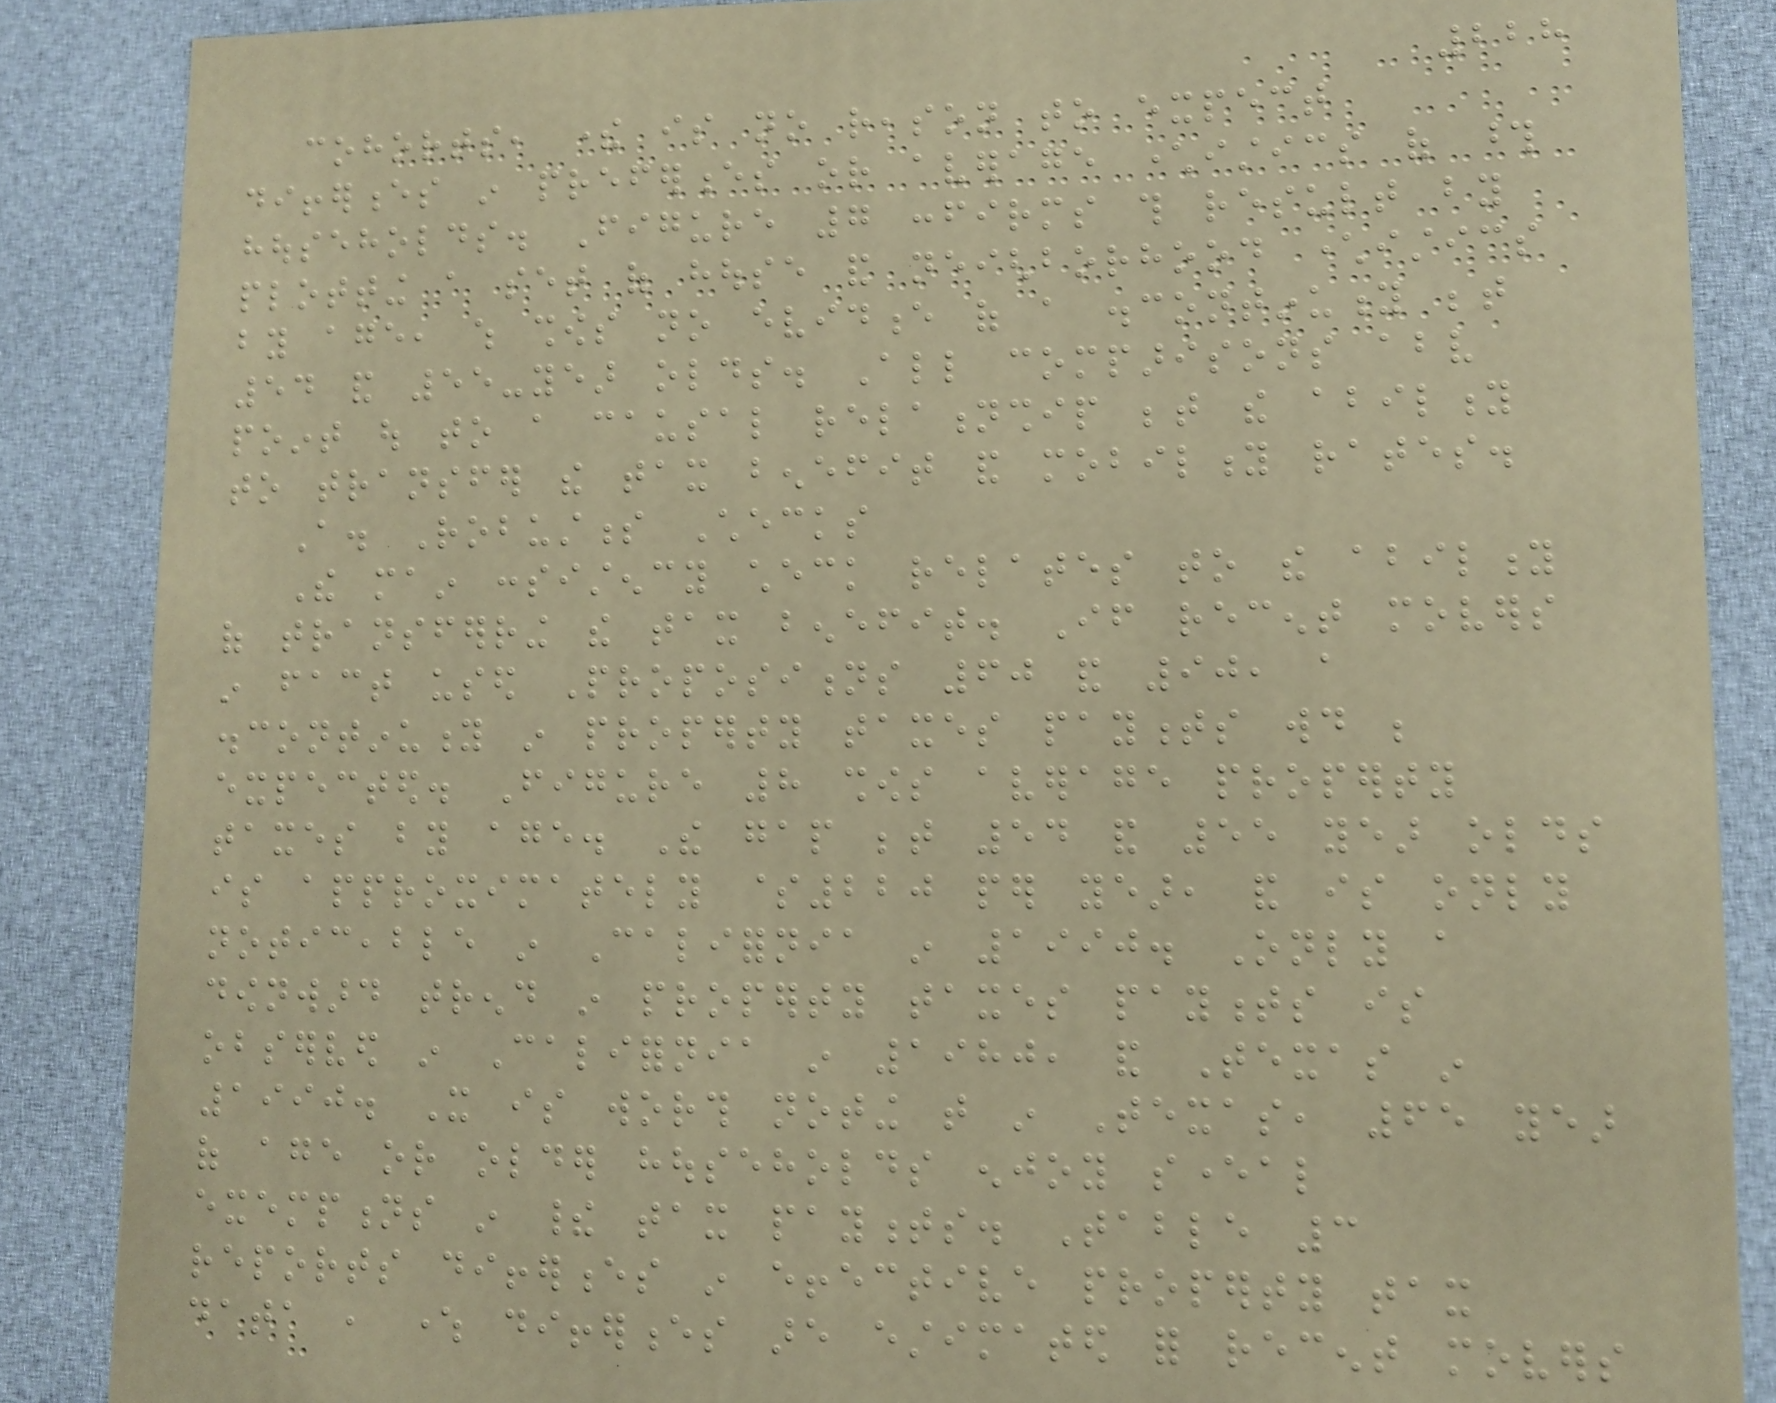228
cohorts, there is no reason to expect
differences in preferences or average characteristics of those
households. Figure 7 confirms this result by
plotting a set of house and neighborhood characteristics
by age, which shows no evidence of a discontinuity between
54 and 55-year olds. All comparisons above
point out to a causal relationship between the ability
to transfer the tax benefit and mobility rates.
A. Robustness Checks
The main consistency check relates to the ability
of transferring the tax benefit. If recent movers
in fact used Propositions 60 and 90, a
discontinuity in property taxes payments would be
expected. Figure 8 shows average property
taxes by age. The gap between 54 and 55 year olds
is approximately $220 per year, and is only
noticeable in California in 1990. Only a
downward trend in property taxes payments is
observed in California in 1980, and Texas in
1990. It is worth noting that in Texas, 65 year
of age or older households enjoy several
exemptions in their tax payments. Table 3
reports differences in effective property tax
data , where differences are estimated for recent movers
